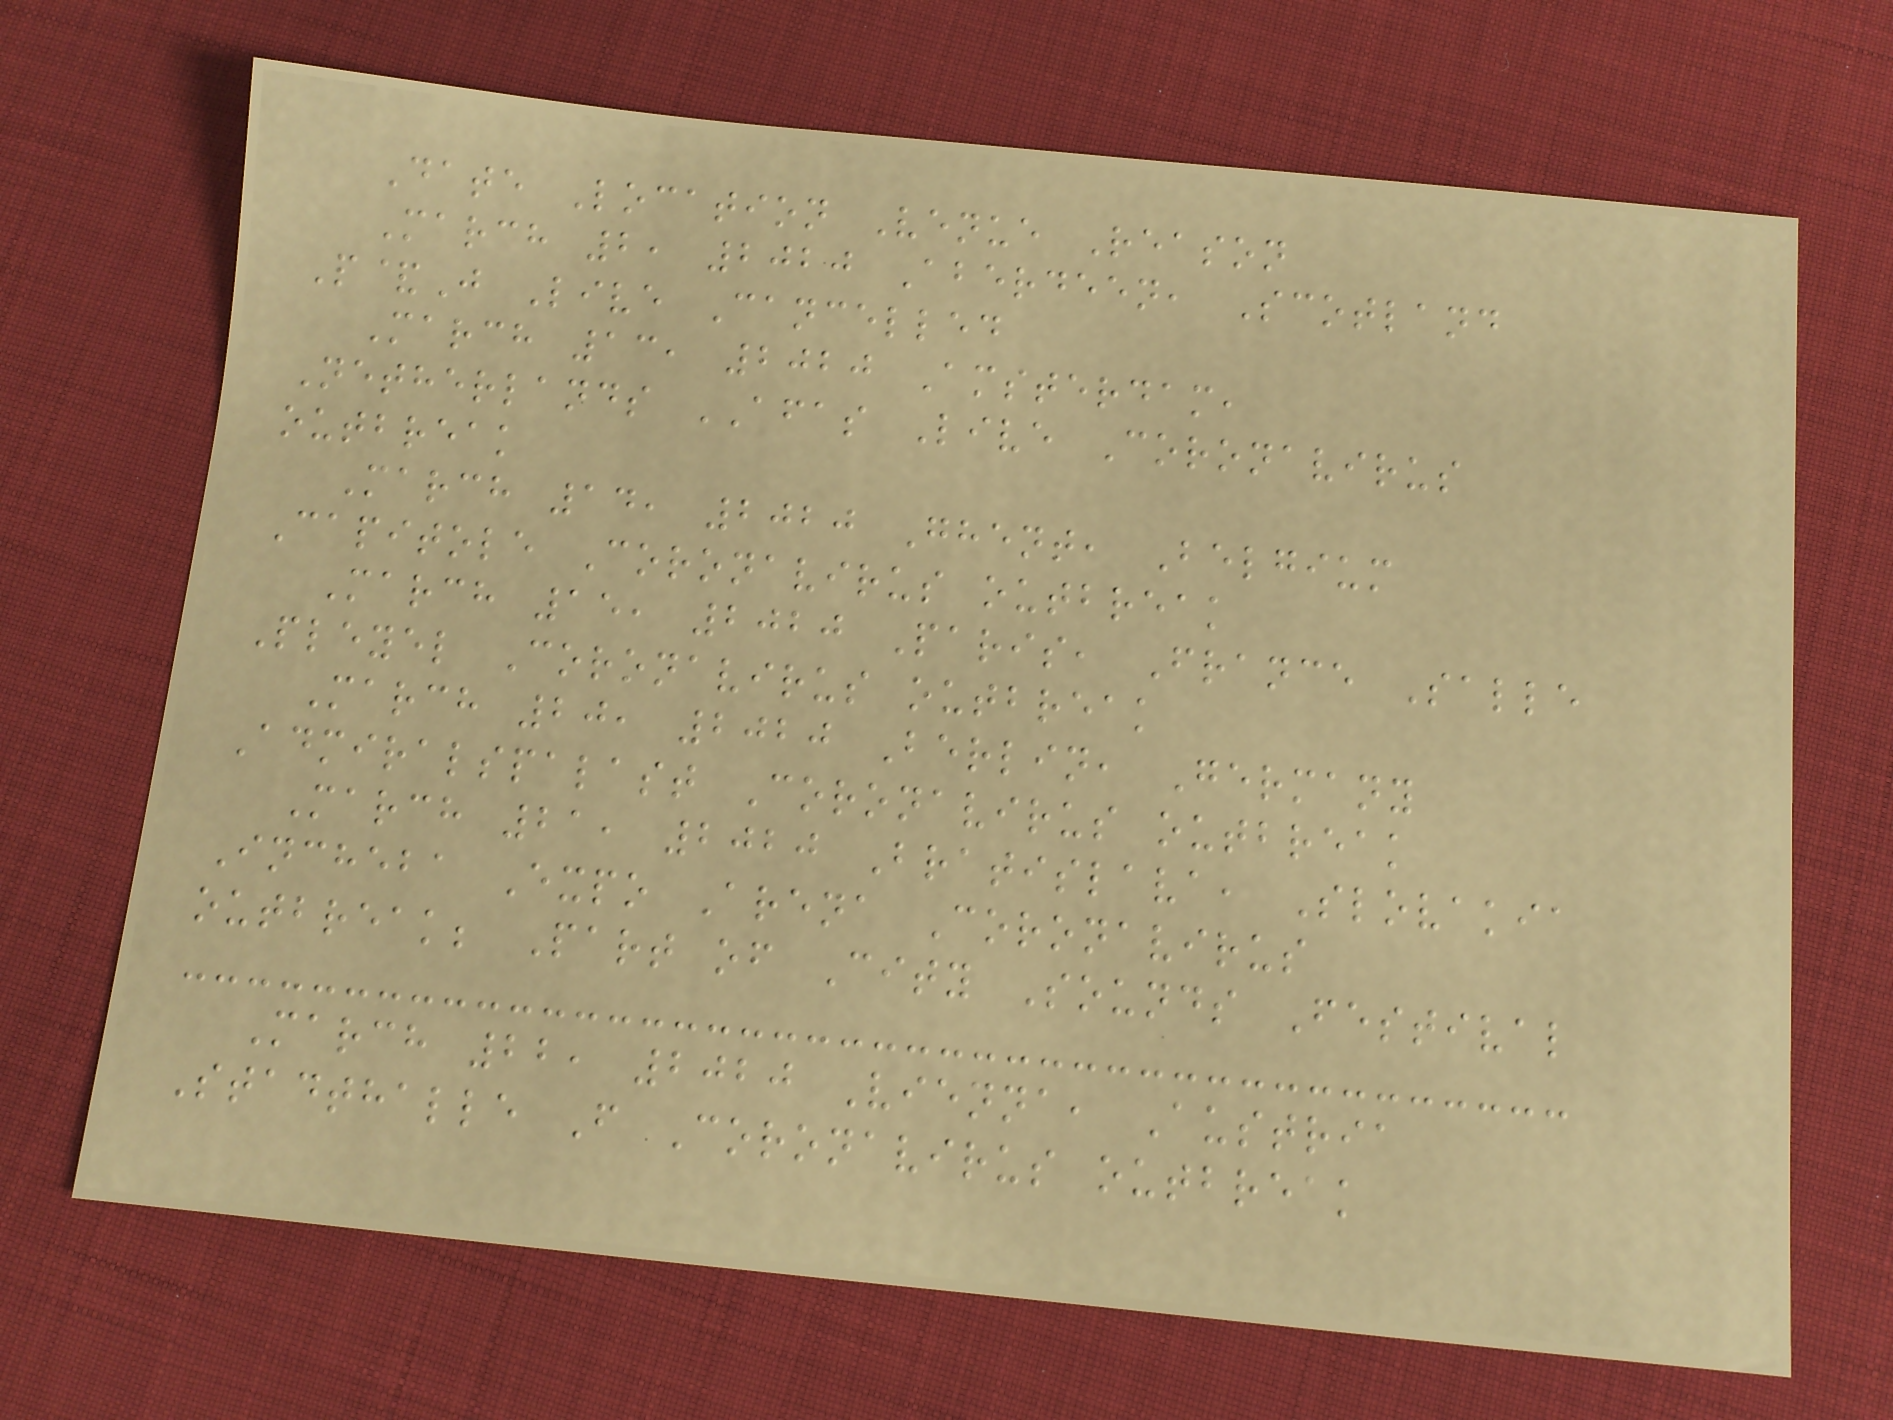Date Location Venue Reason
March 2, 2020 Aberdeen, Scotland
P&J Live Cancelled
March 13, 2020 Amsterdam,
Netherlands AFAS Live Coronavirus
outbreak
March 14, 2020 Ghent, Belgium
Capitole Coronavirus outbreak
March 15, 2020 Paris, France Salle
Pleyel Coronavirus outbreak
March 20, 2020 Berlin, Germany
Admiralspalast Coronavirus outbreak
March 21, 2020 Bratislava, Slovakia
Incheba Expo Arena Coronavirus
outbreak; Part of City Sounds Festival
March 22, 2020 Vienna, Austria
Stadthalle F Coronavirus outbreak
